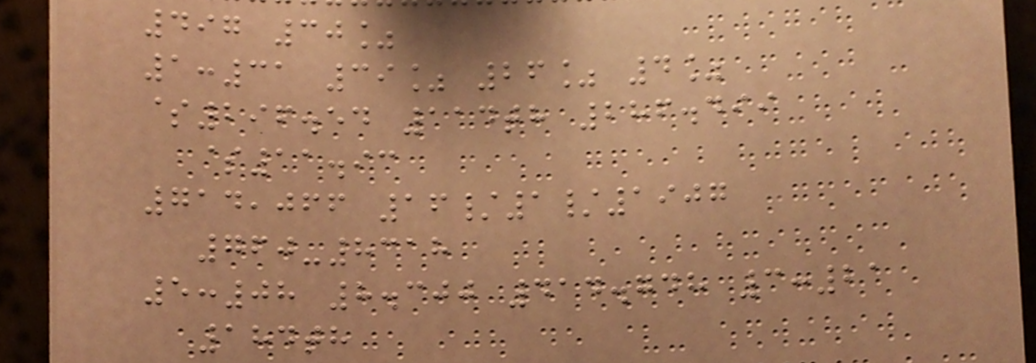497 30%
1:31 39% 26% 4%
$296.54 114th 286.499
$11.93
714,066 16/1/1907
760-8318
5:08 8.300 414.748 3:21
184th
